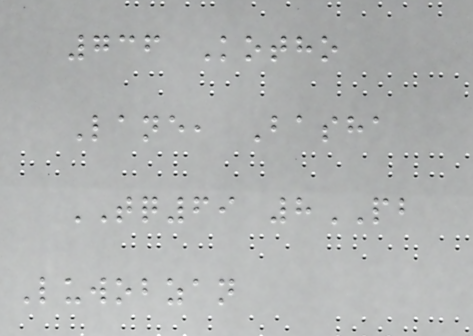736 Kotho
Lane, Basha
TQ69 8PB
Luwobzan
